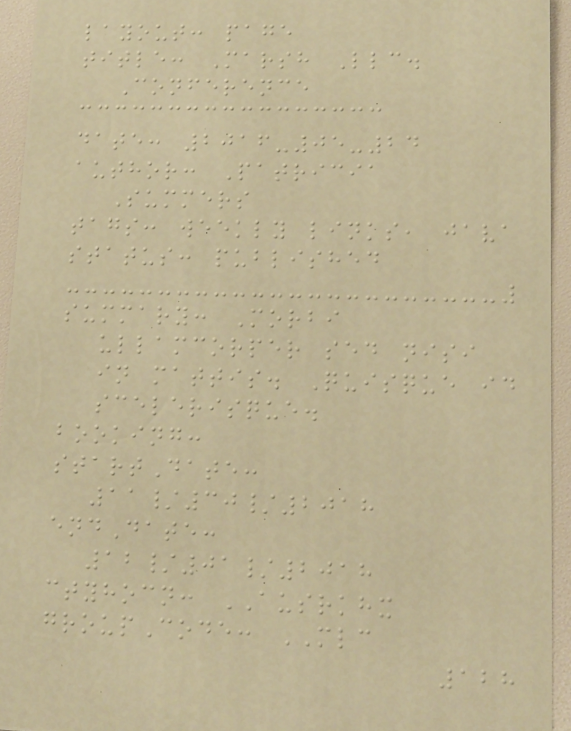layout: page
title: Marsh Llc.
Conference
date: 2016-05-24
author: Patricia
Summers
tags: weekly links, java
status: published
summary: Morbi
ullamcorper sed nisi
in mattis. Quisque id
scelerisque.
booking:
startDate:
11/30/2018
endDate:
12/01/2018
ctyhocn: AUSRKHX
groupCode: MLC
128
